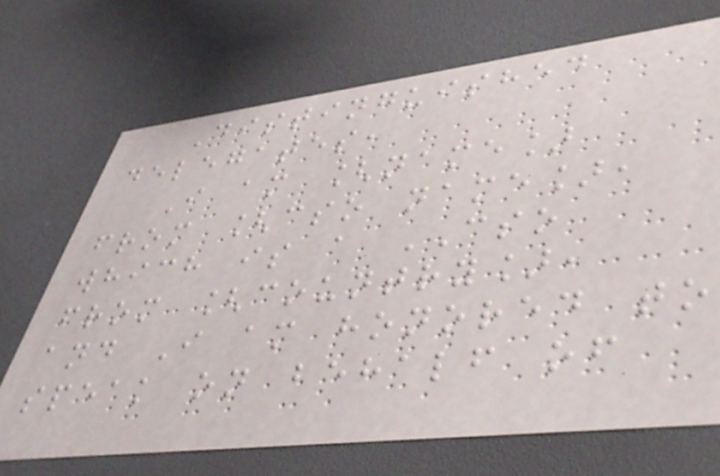Distinguished
delegates,
I am [name]
from [cso name],
which is a CSO
from [country],
and I am honored to
speak on behalf of
